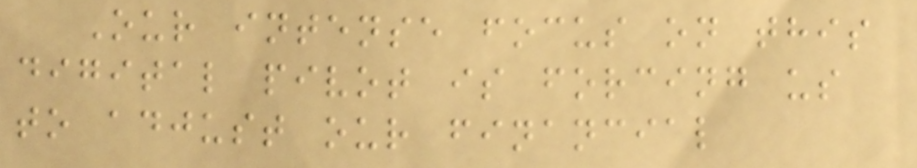Our intense focus on this
digital pivot is forcing us
to adjust our financial
